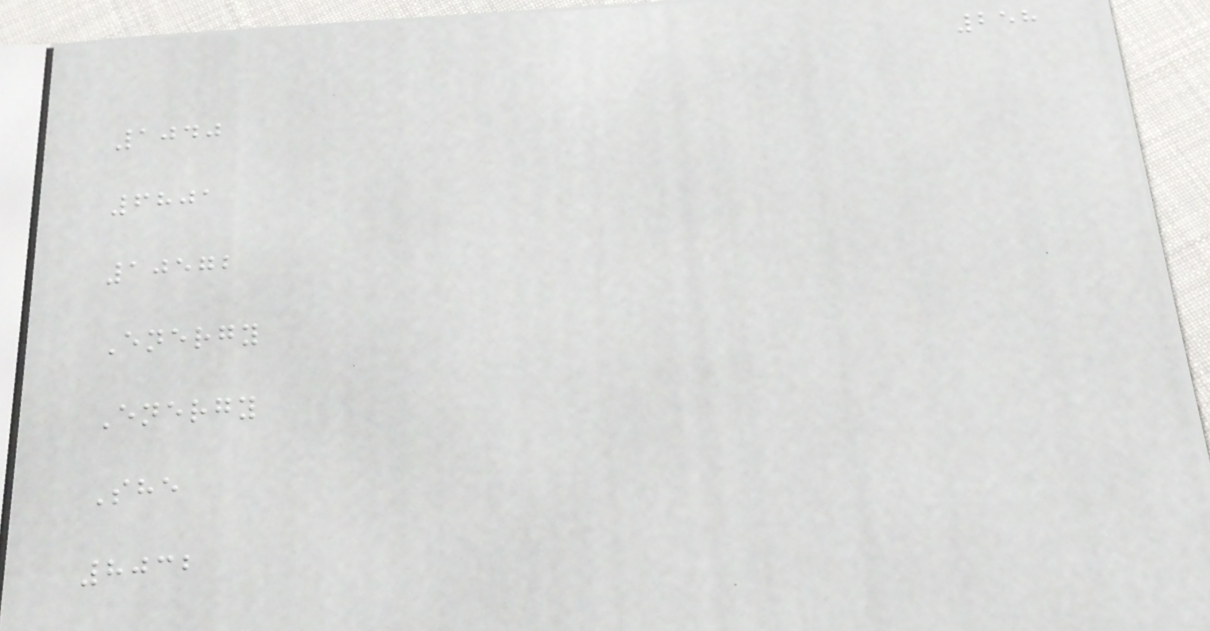258
1040
6801
10572
Energy
Energy
She
8032
